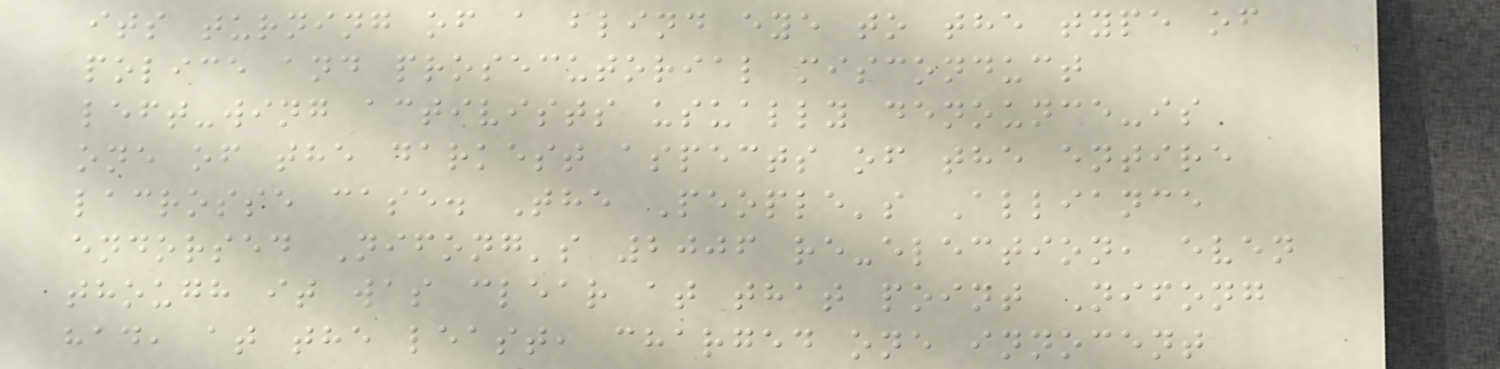its turning of a blind eye to the type of
police and prosecutorial misconduct
left-wing activists usually denounce-is
one of the darkest aspects of the entire
lacrosse case. The People's Alliance
endorsed Nifong's 2006 re-election, even
though it was clear at that point Nifong
had, at the least, charged one innocent
